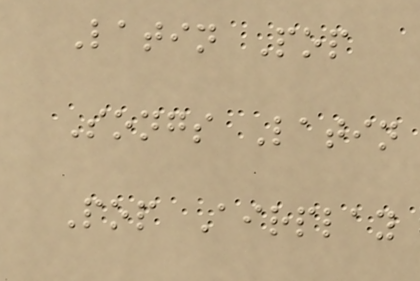Latin Pop
Songs Latin
Pop Airplay
